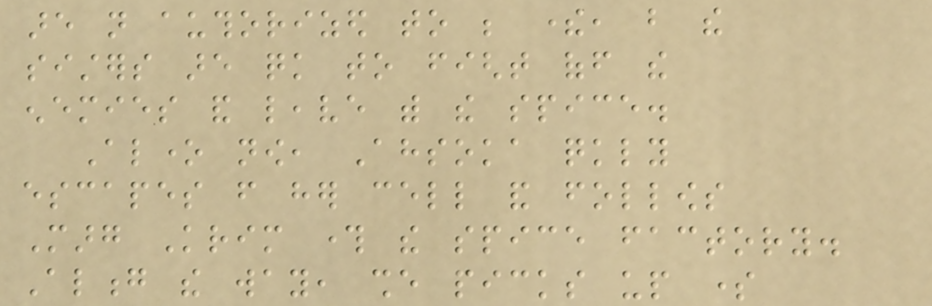are not authorized to be there, but the
sisters are quick to fight off the
enemies and leave with the spice.
Alone now, Ahsoka quickly
escapes from her cell and follows
Marg Krim through the spice factory.
Along the way, she picks up some
